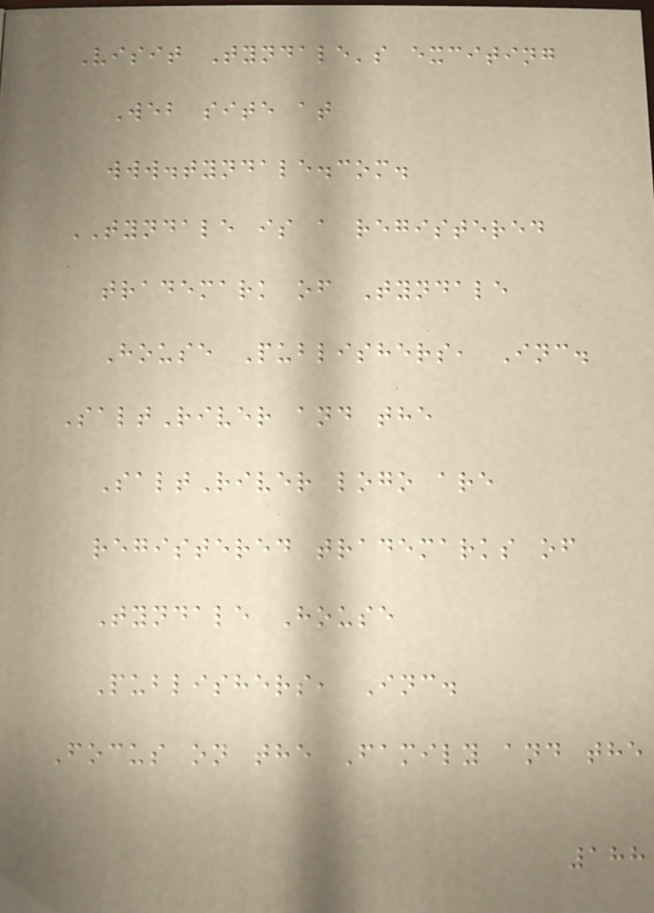Visit Tyndale's exciting
Web site at
www.tyndale.com.
TYNDALE is a registered
trademark of Tyndale
House Publishers, Inc.
SaltRiver and the
SaltRiver logo are
registered trademarks of
Tyndale House
Publishers, Inc.
Focus on the Family and the
188
